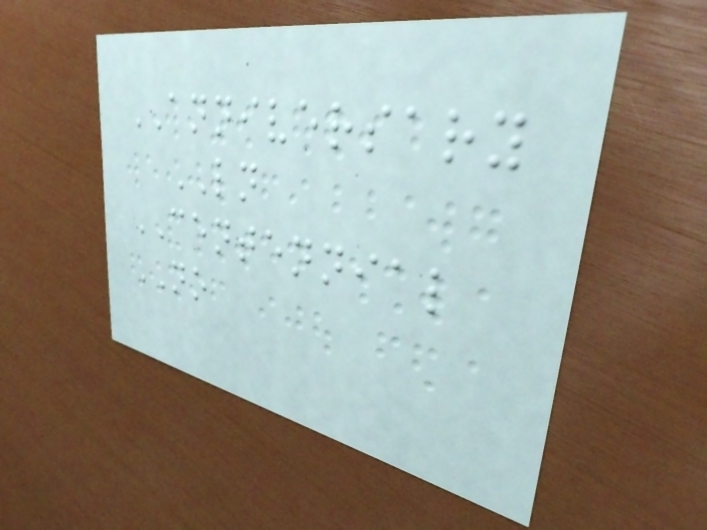ANNIVERSARY
LN
CENTENNIAL
NO
